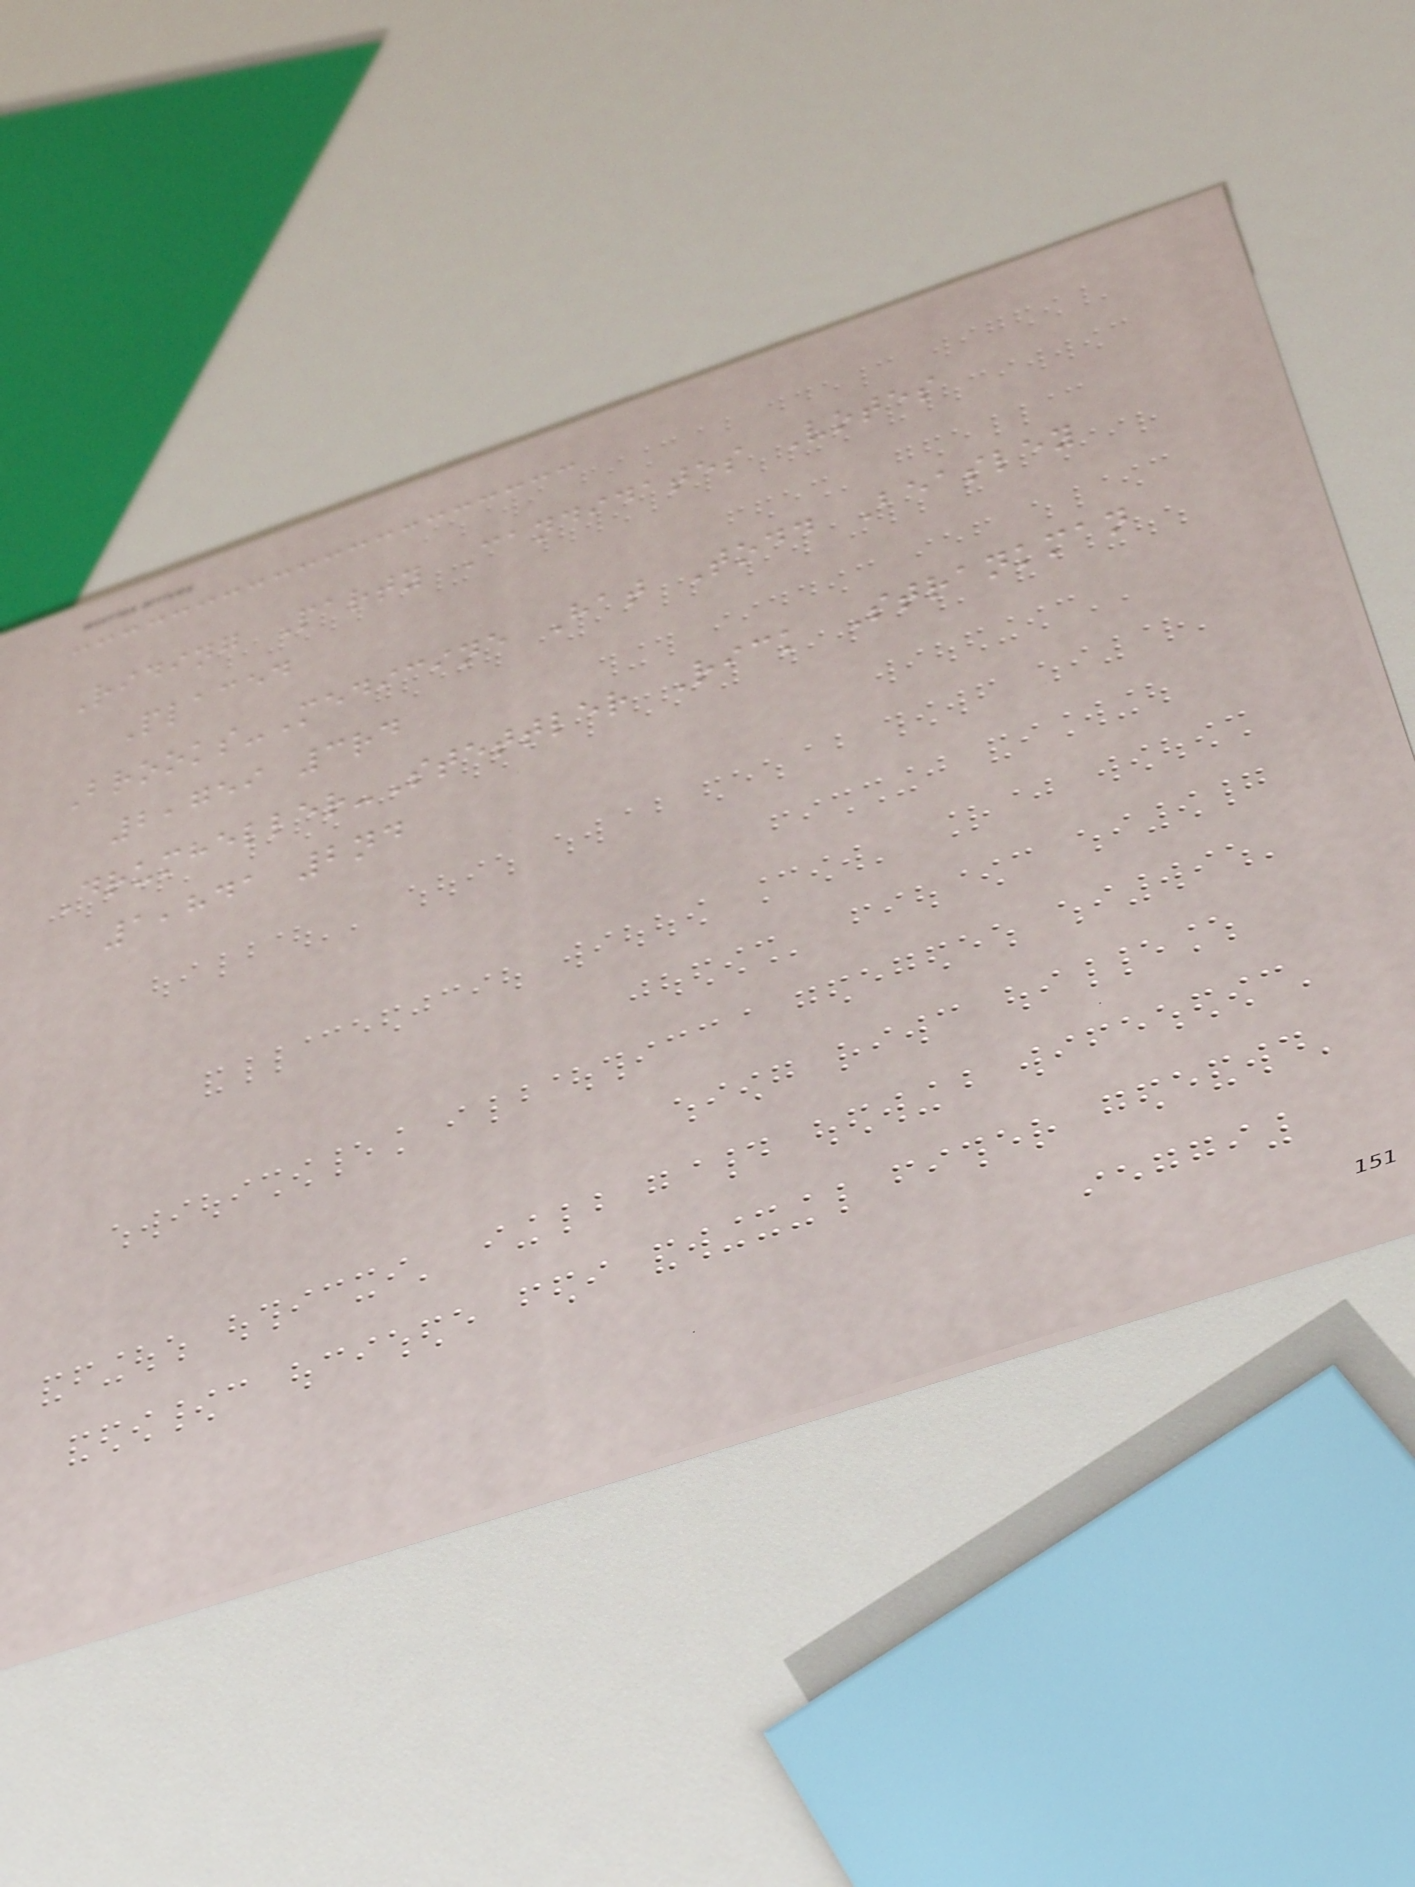Riding Party Candidates Votes
Placed
Brooks-Medicine Hat Todd Beasley
2,759 3rd
Drumheller-Stettler Rick Strankman
1,841 2nd
